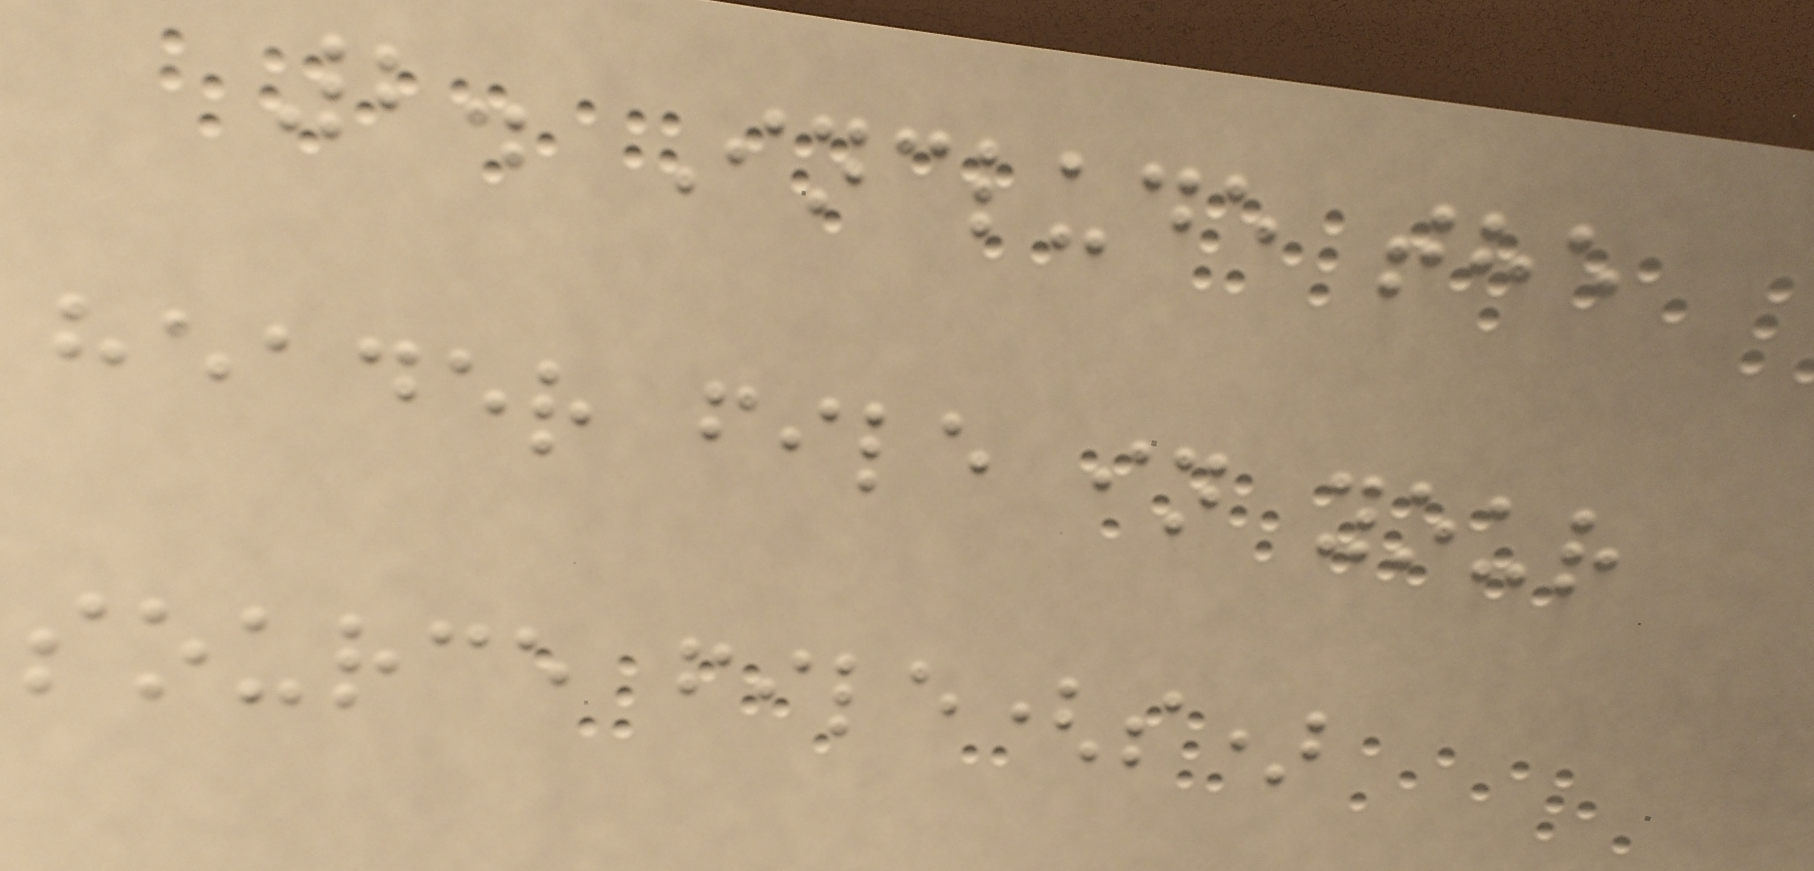2. Include the
header file in your
source file(s)
